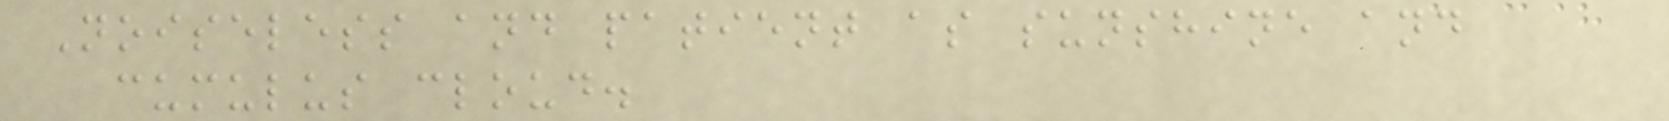Noiseless and patient as sunshine and
cumulus cloud.
